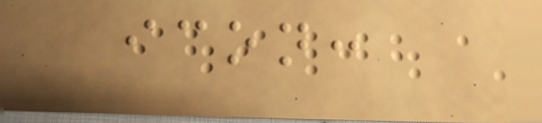icon:
